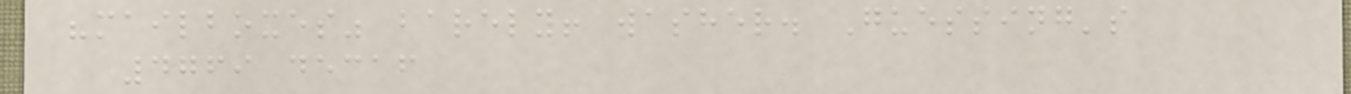"mailboxes" barely! washer. Guessing's
4769 decaf
